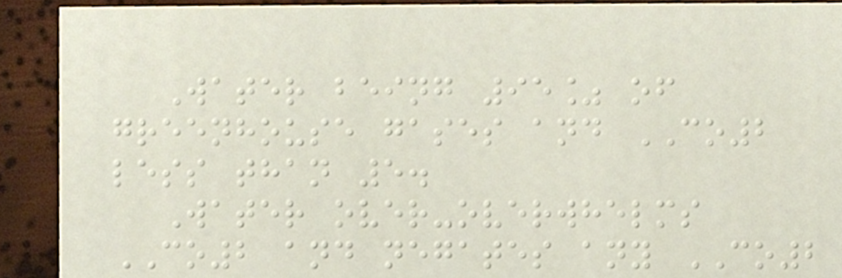Water being 95% of
greenhouse gases and CO2
less than 5.
Water over-overwhelms
CO2 and negates any CO2
